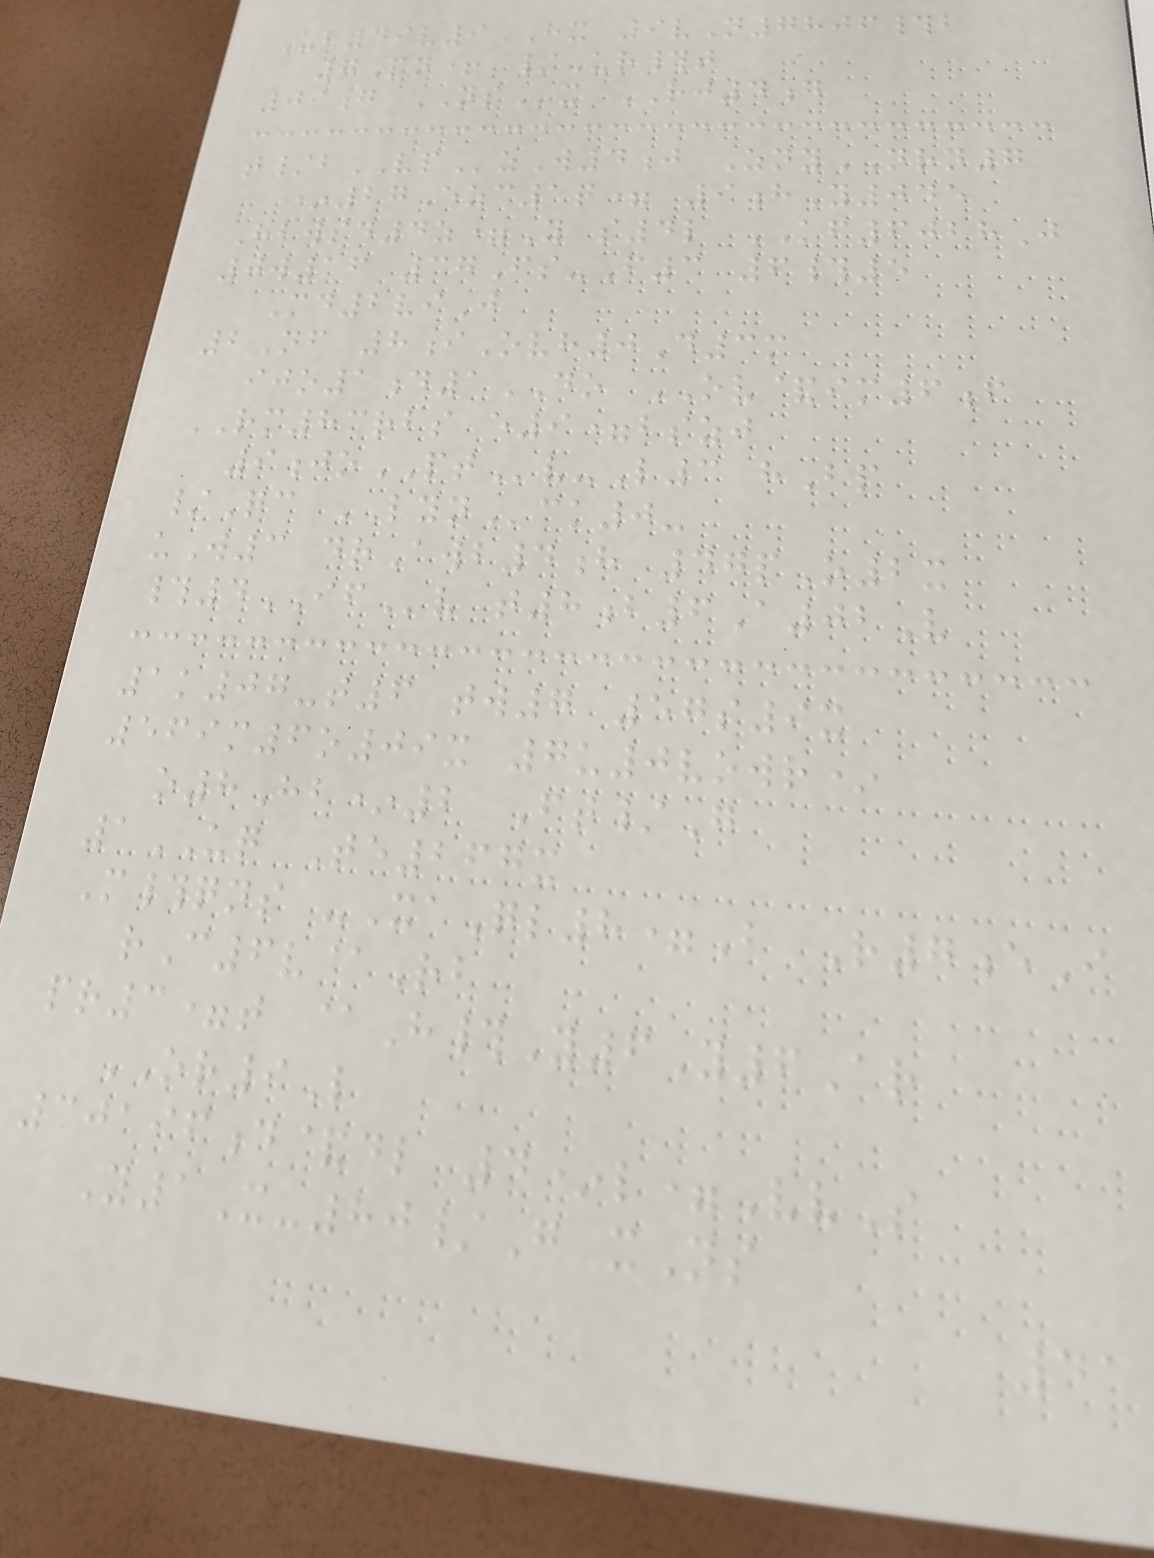Ub49v9HX 9vN7806#b
7Pn+ /Ur#t
09g NSx RJ4g
t/bVPzW4j ZnyNRN7
*27Ezc1q= 9hY045
Hbwsd4z=Y s4l KF6028J
0w16 37Fs-F3 6#5
Md2viJ
2Nf 8iOvh0D3m
ijo1d1DO OV&im6f
RM83rbs e9=bszj
9joPTv-L3 hBp
/Qc LYNck0-
uW3 drAwb4h 47pO2x
#4IFv t8b6A02V
1k07-t6 tw7 57s9x
569m6o09x 7u0vowr*
o8Hb*2 Ft/G
1UQ Te267x
M#qns -XaQl8=B R7eI
rC6v@Rb
pr3=t @H#Y6Y6Ar
OR9L
30196d&dl 4*l=VvS
Y1X-80/G xNs
41
